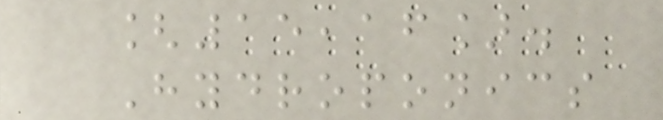[15,16].
Hydroponics
